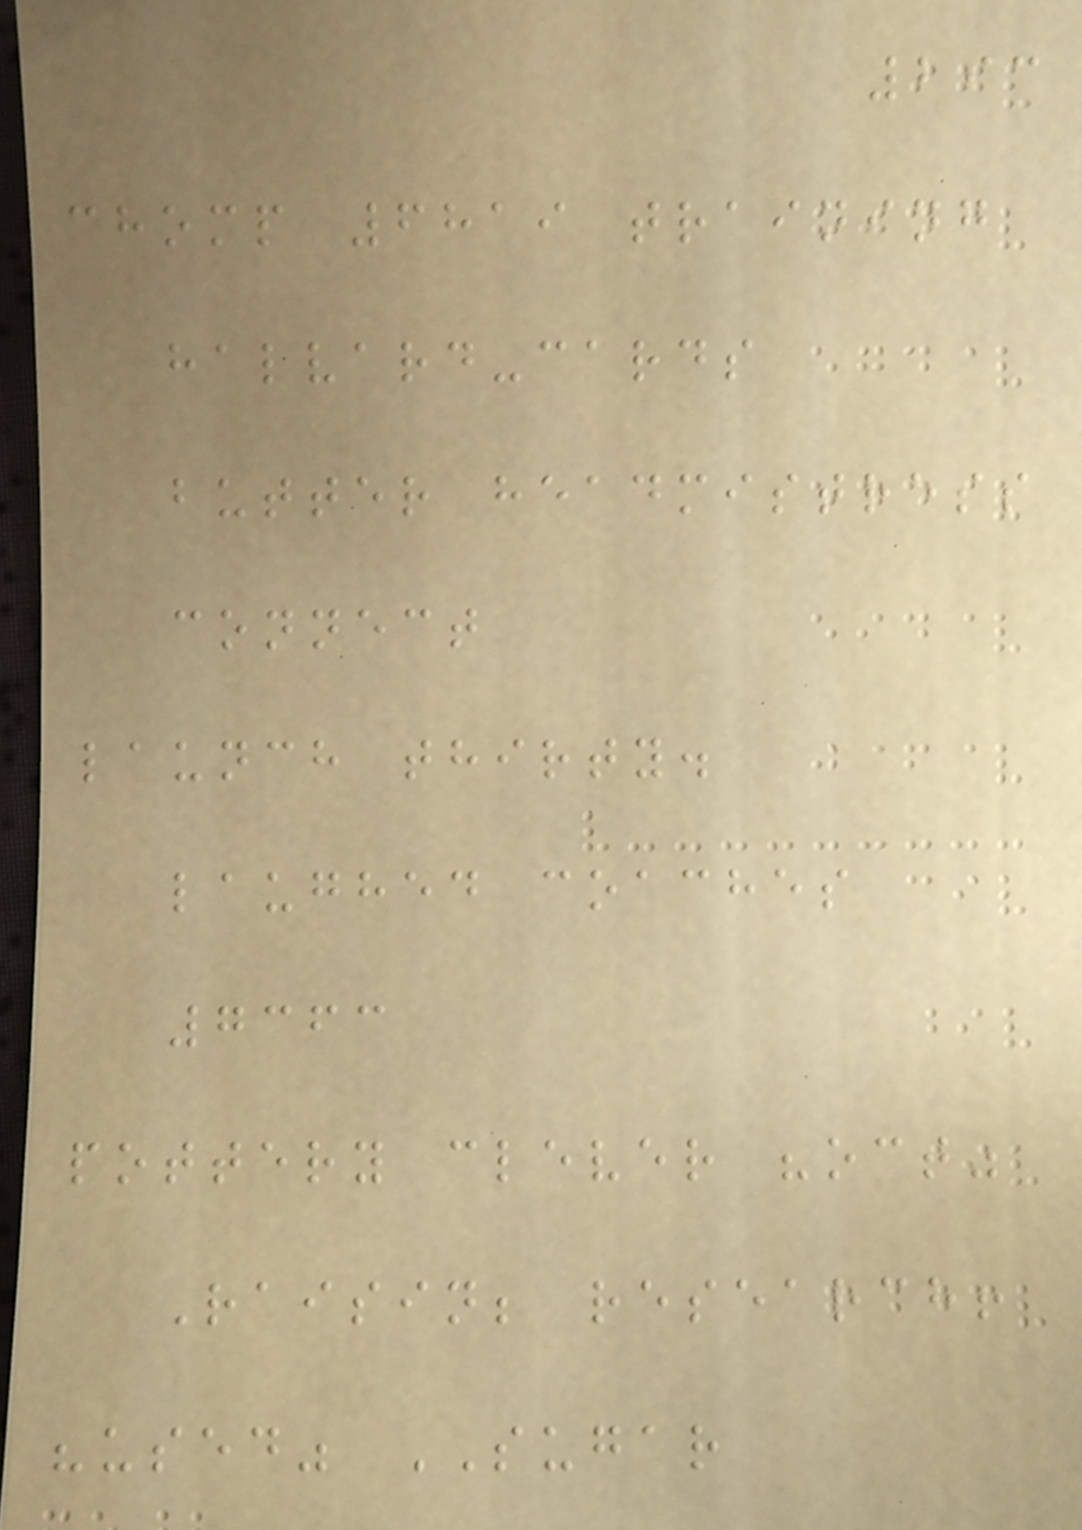293
chomp 6819 training
halvard-cards
butter headmistress
connect
launch thirty.
laughed coaches
7363
pottery clever "oct"
Raisin; research!
"used" SUGAR
